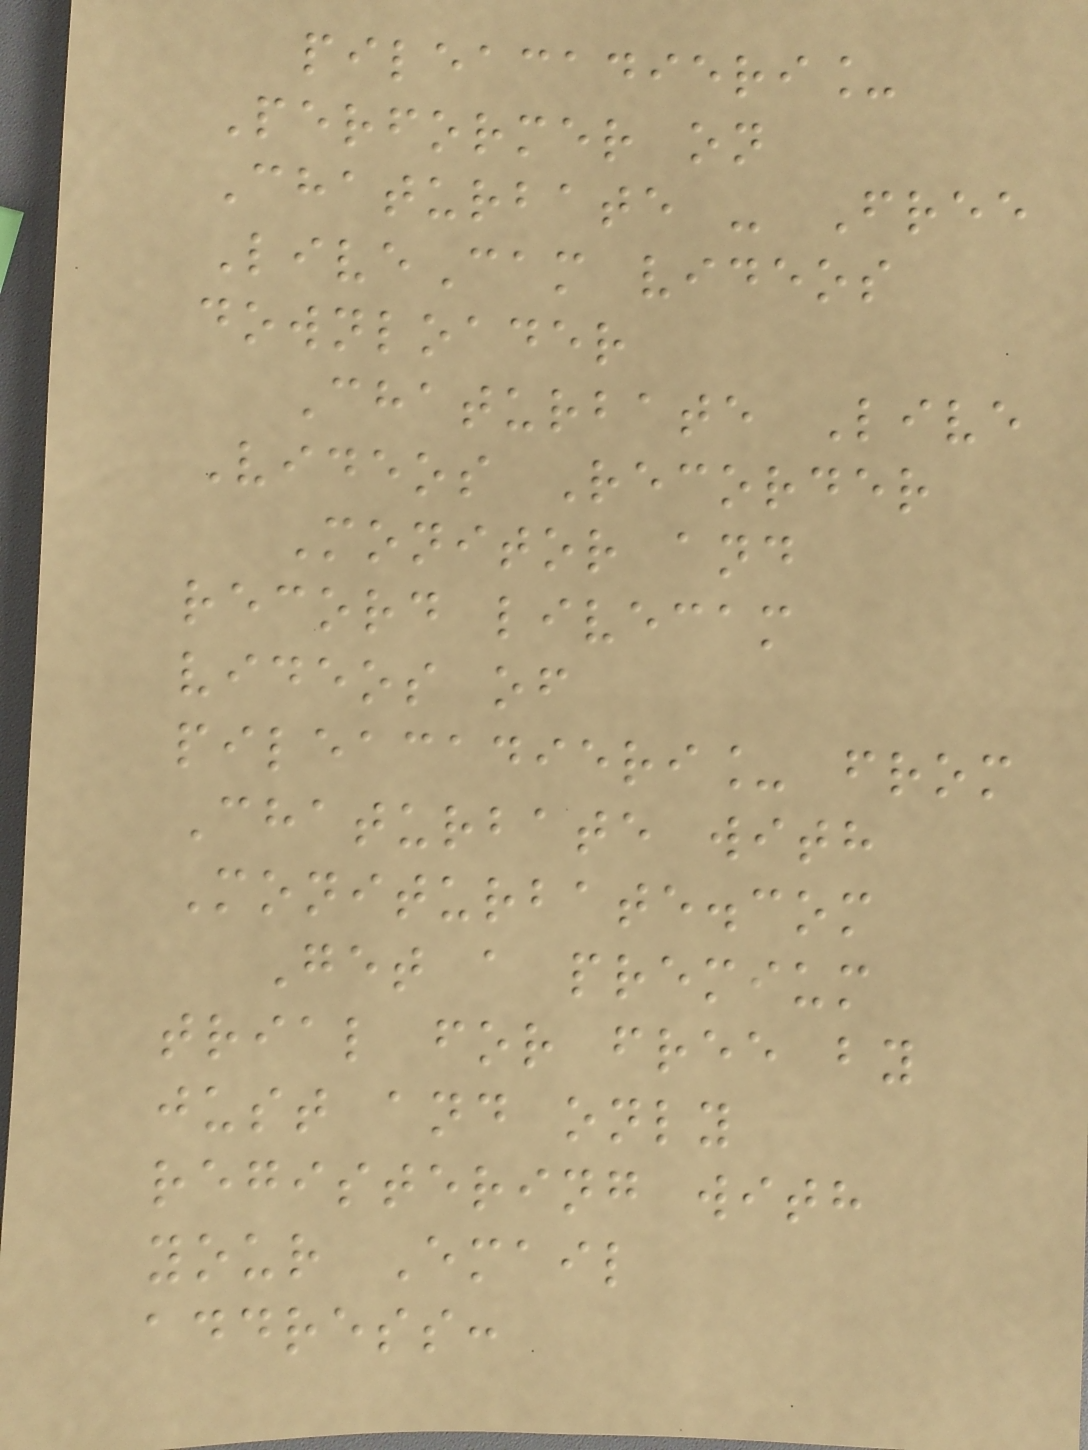pileacadieri_
Performer on
Chaturbate - Free
LiveCam videos
downloader
Chaturbate Live
Videos Recorder
Monitor and
record livecam
videos of
pileacadieri_ from
Chaturbate with
Moniturbate.com
Get a premium
trial for free by
just and only
registering with
your Email
address:
